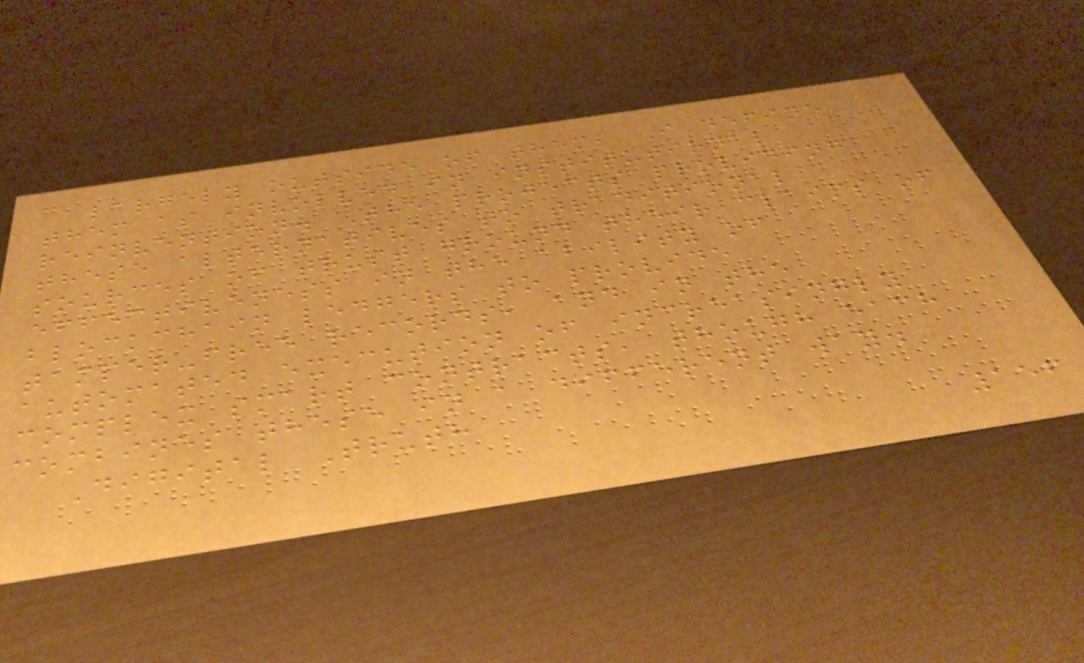largely outside of them, I define
them as involved in institutional
reinvention. The projects providing
these alternatives to traditional
sources of trust ground their claims of
effectiveness in the ability of
blockchain ledgers to provide
tamper-free records, and in the
automated execution of increasingly
complex smart contracts, though each
combines these in a different way.
Digital Truth
156
